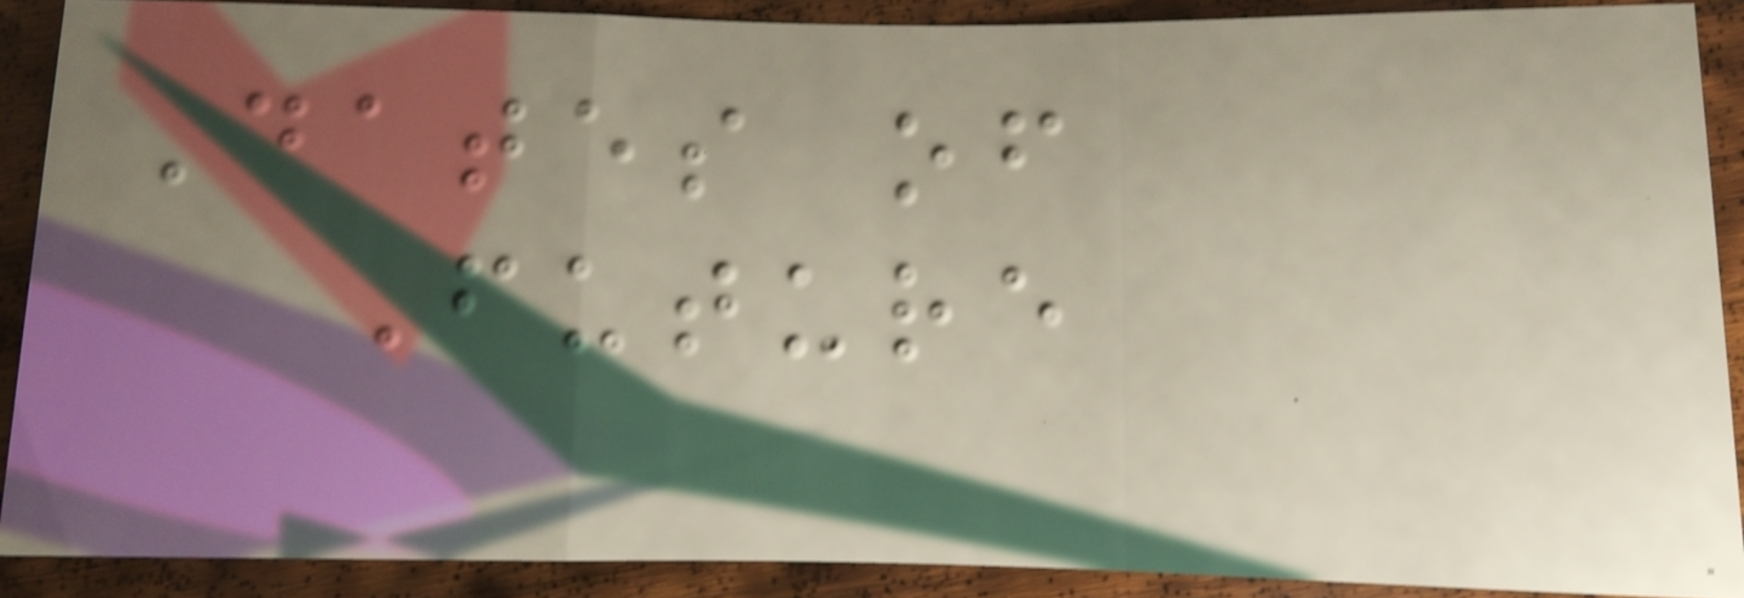Dates of
Future
